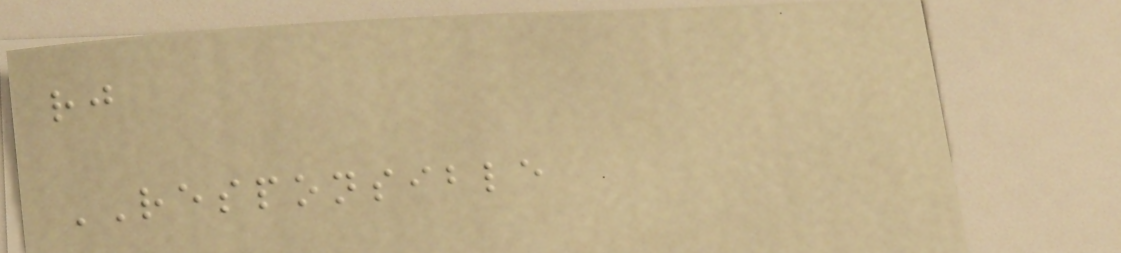rj
RESPONSIBLE
